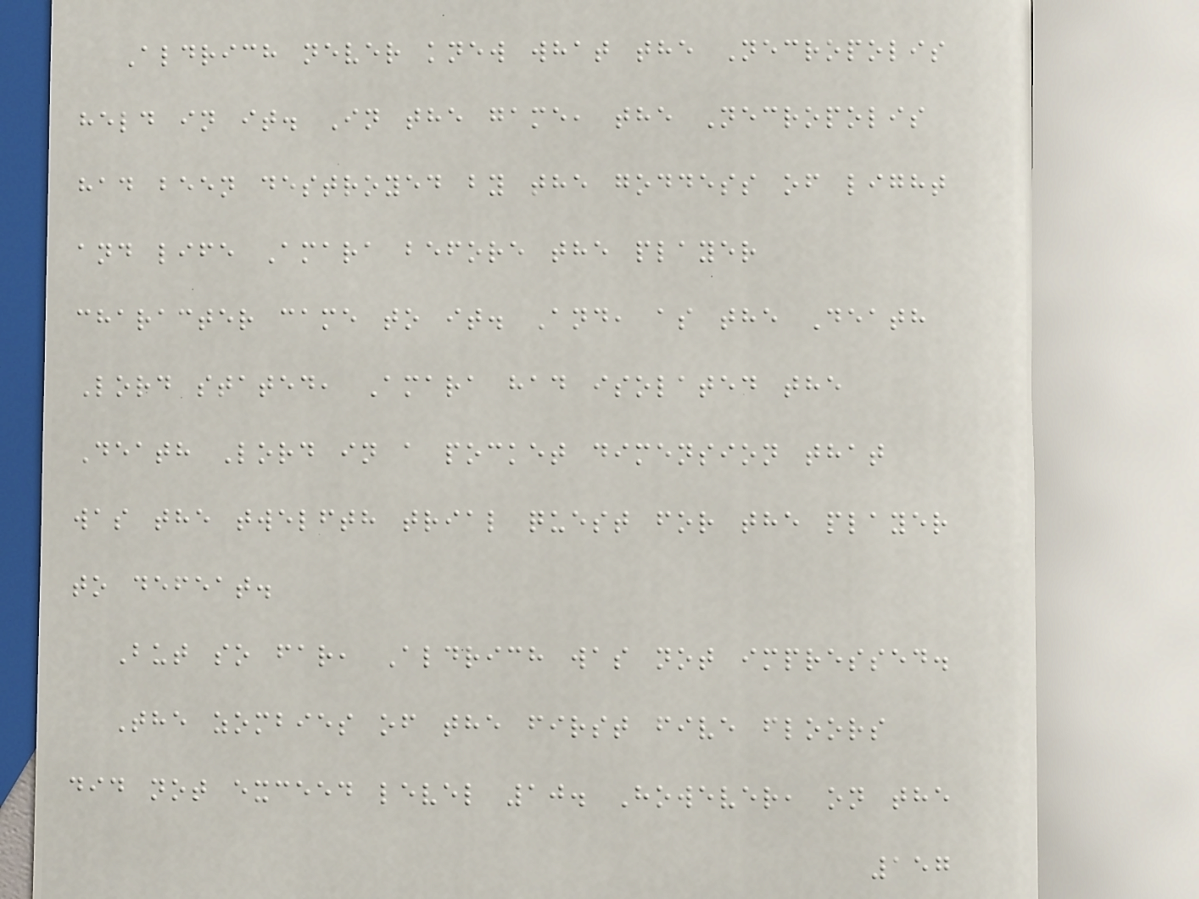Aldrich never knew what the Necropolis
held in it. In the game, the Necropolis
had been destroyed by the goddess of light
and life Amara before the player
character came to it. And, as the Death
Lord stated, Amara had isolated the
Death Lord in a pocket dimension that
was the twelfth trial quest for the player
to defeat.
But so far, Aldrich was not impressed.
The zombies of the first five floors
did not exceed level 10. However, on the
157
